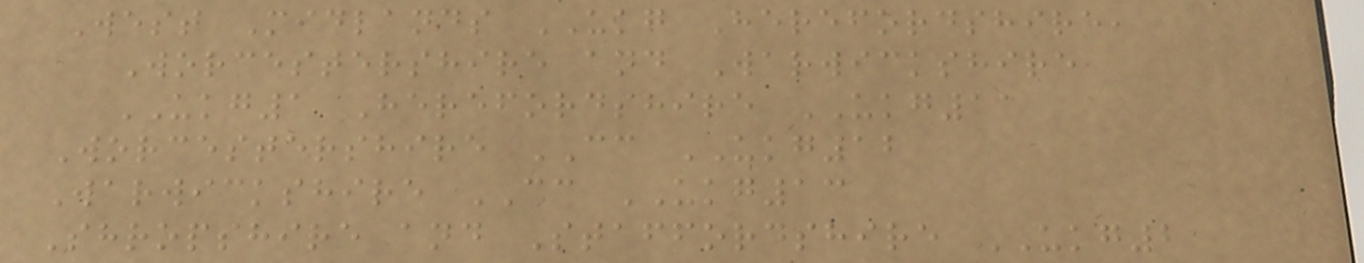West Midlands UKG Herefordshire,
Worcestershire and Warwickshire
UKG1 Herefordshire UKG11
Worcestershire CC UKG12
Warwickshire CC UKG13
Shropshire and Staffordshire UKG2
